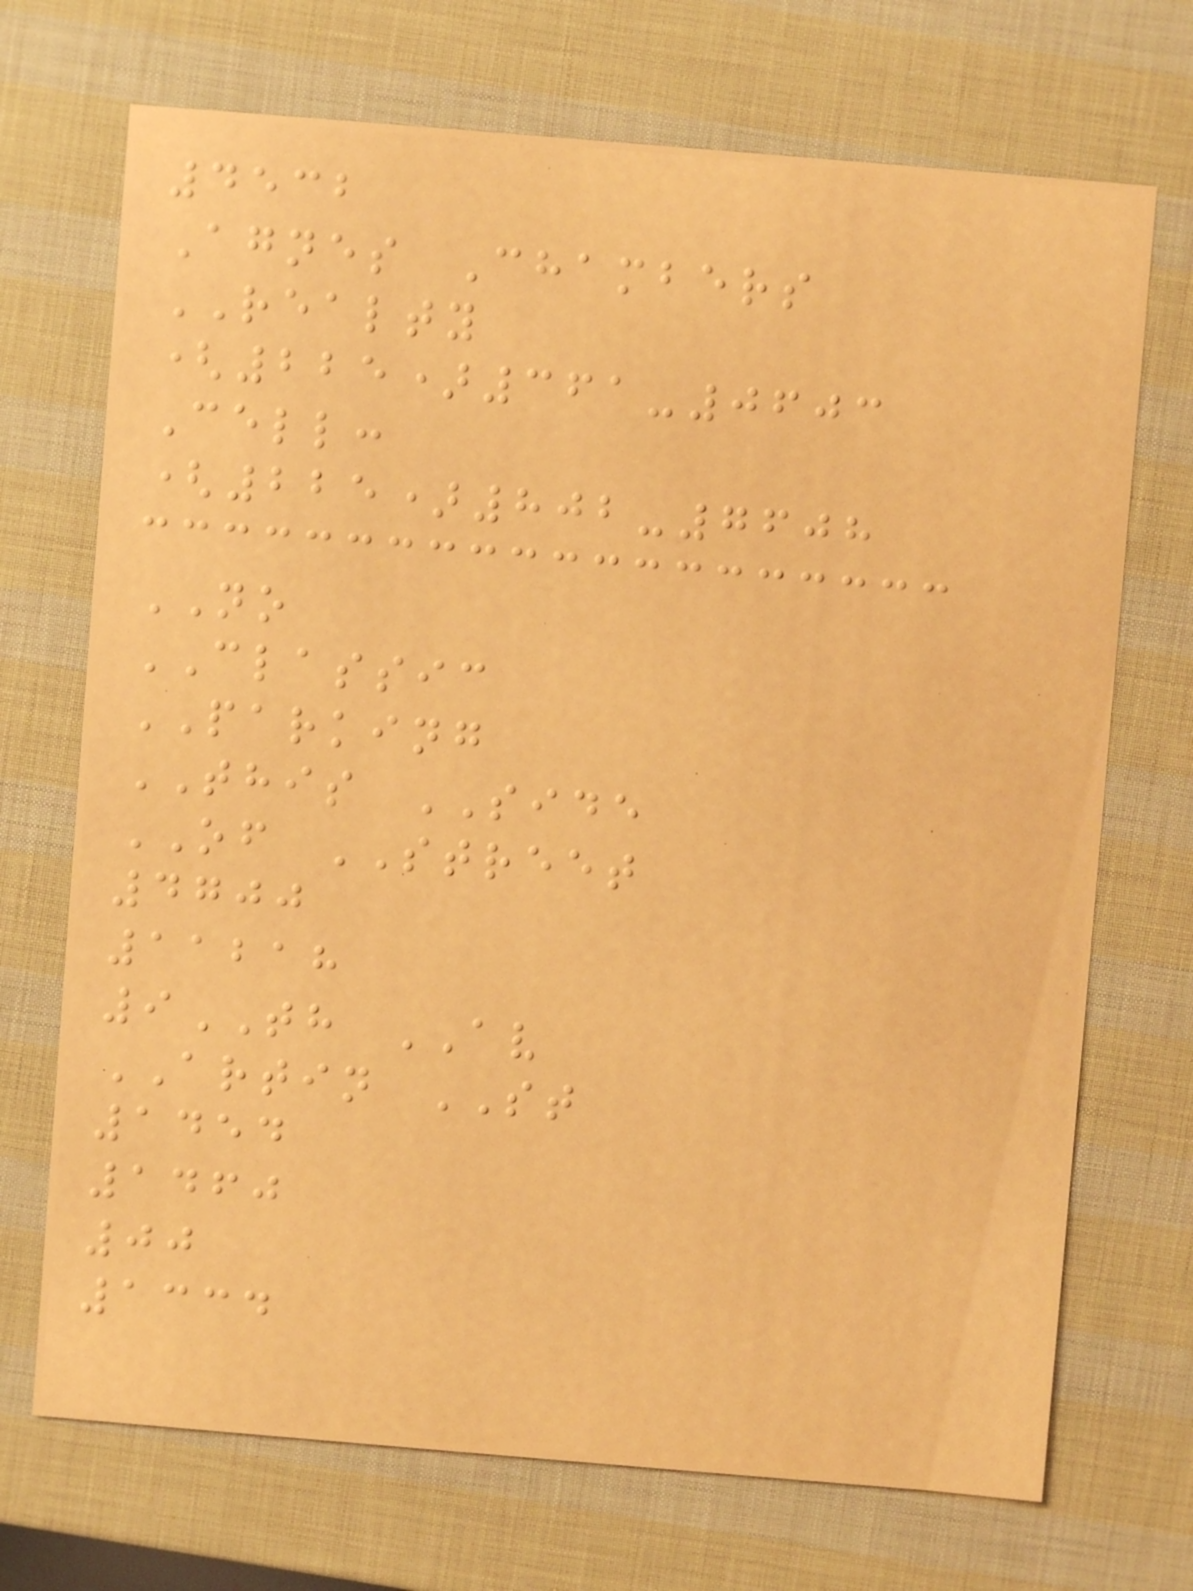4532
Agnes Chambers
REALTY
(225)361-0603
Cell:
(225)802-7608
NO
CLASSIC
PARKING
THIS SIDE
OF STREET
4700
11218
9TH AV
ARTIN ST
1454
1460
00
1334
